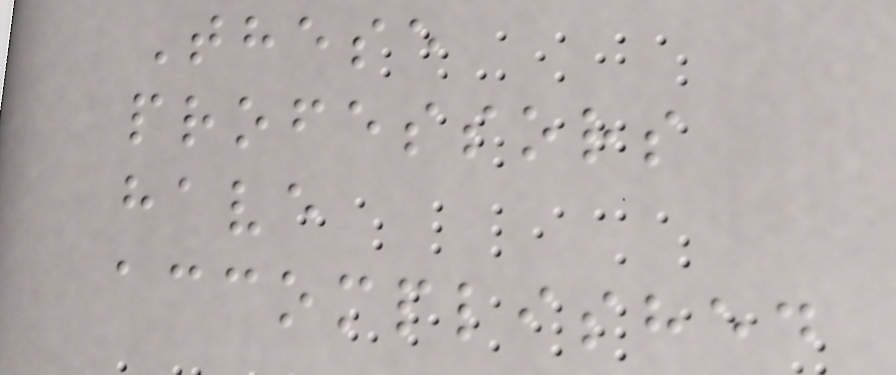These
professors
have
accomplished
